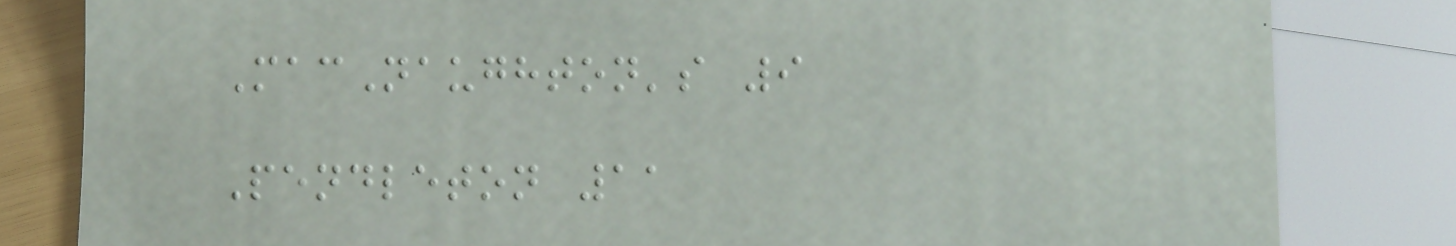MacNaughton's 9
Pendleton 11
